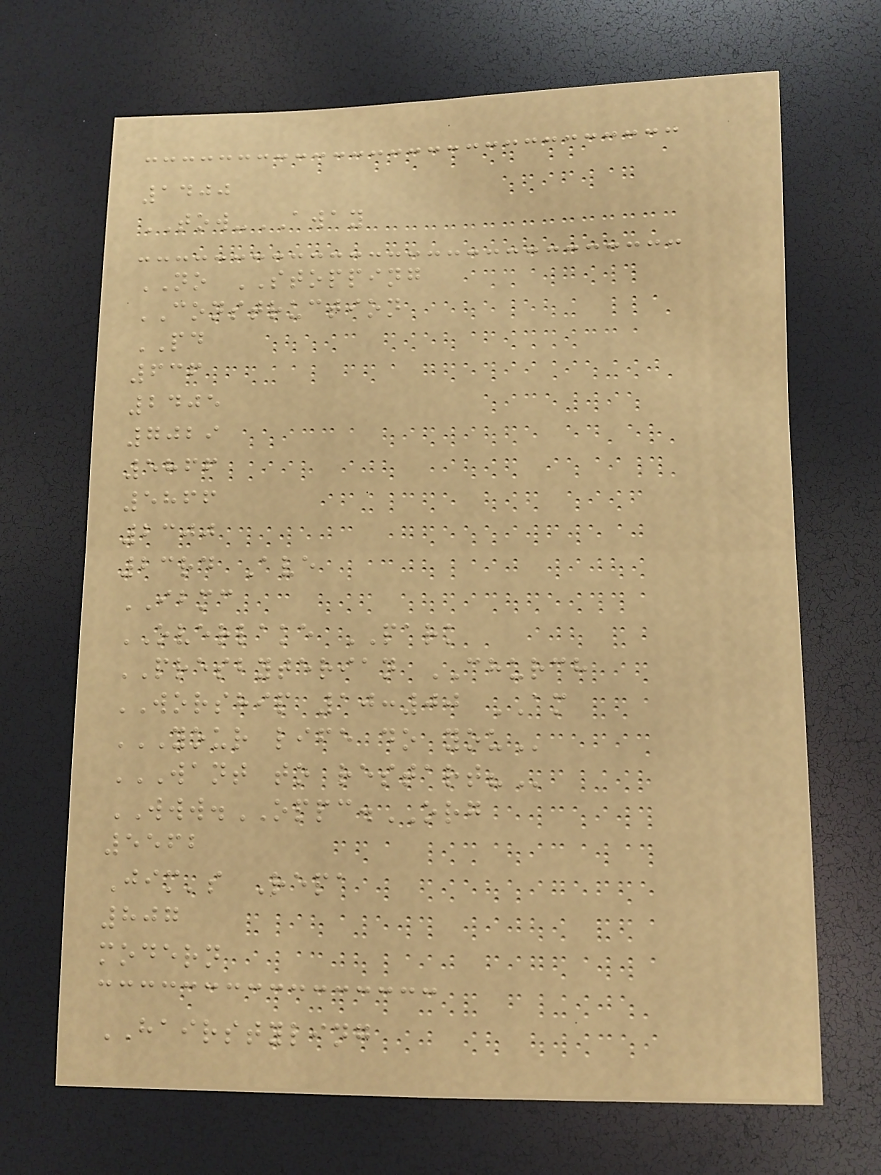1400
TOW-AWAY
NO STOPPING
CONSTRUCTION
PD
636
2405
7029
5866
5866
2300
23rd Ave
IBMC
OVERLAKE PARK
PRESBYTERIAN CHURCH
WORSHIP 10:00 AM
YOUR LIFE DO YOU
WANT TO RESTART?
WWW.OPPC.ORG
5562
Jim's Repa
807
modern
HAIRSTYLING
